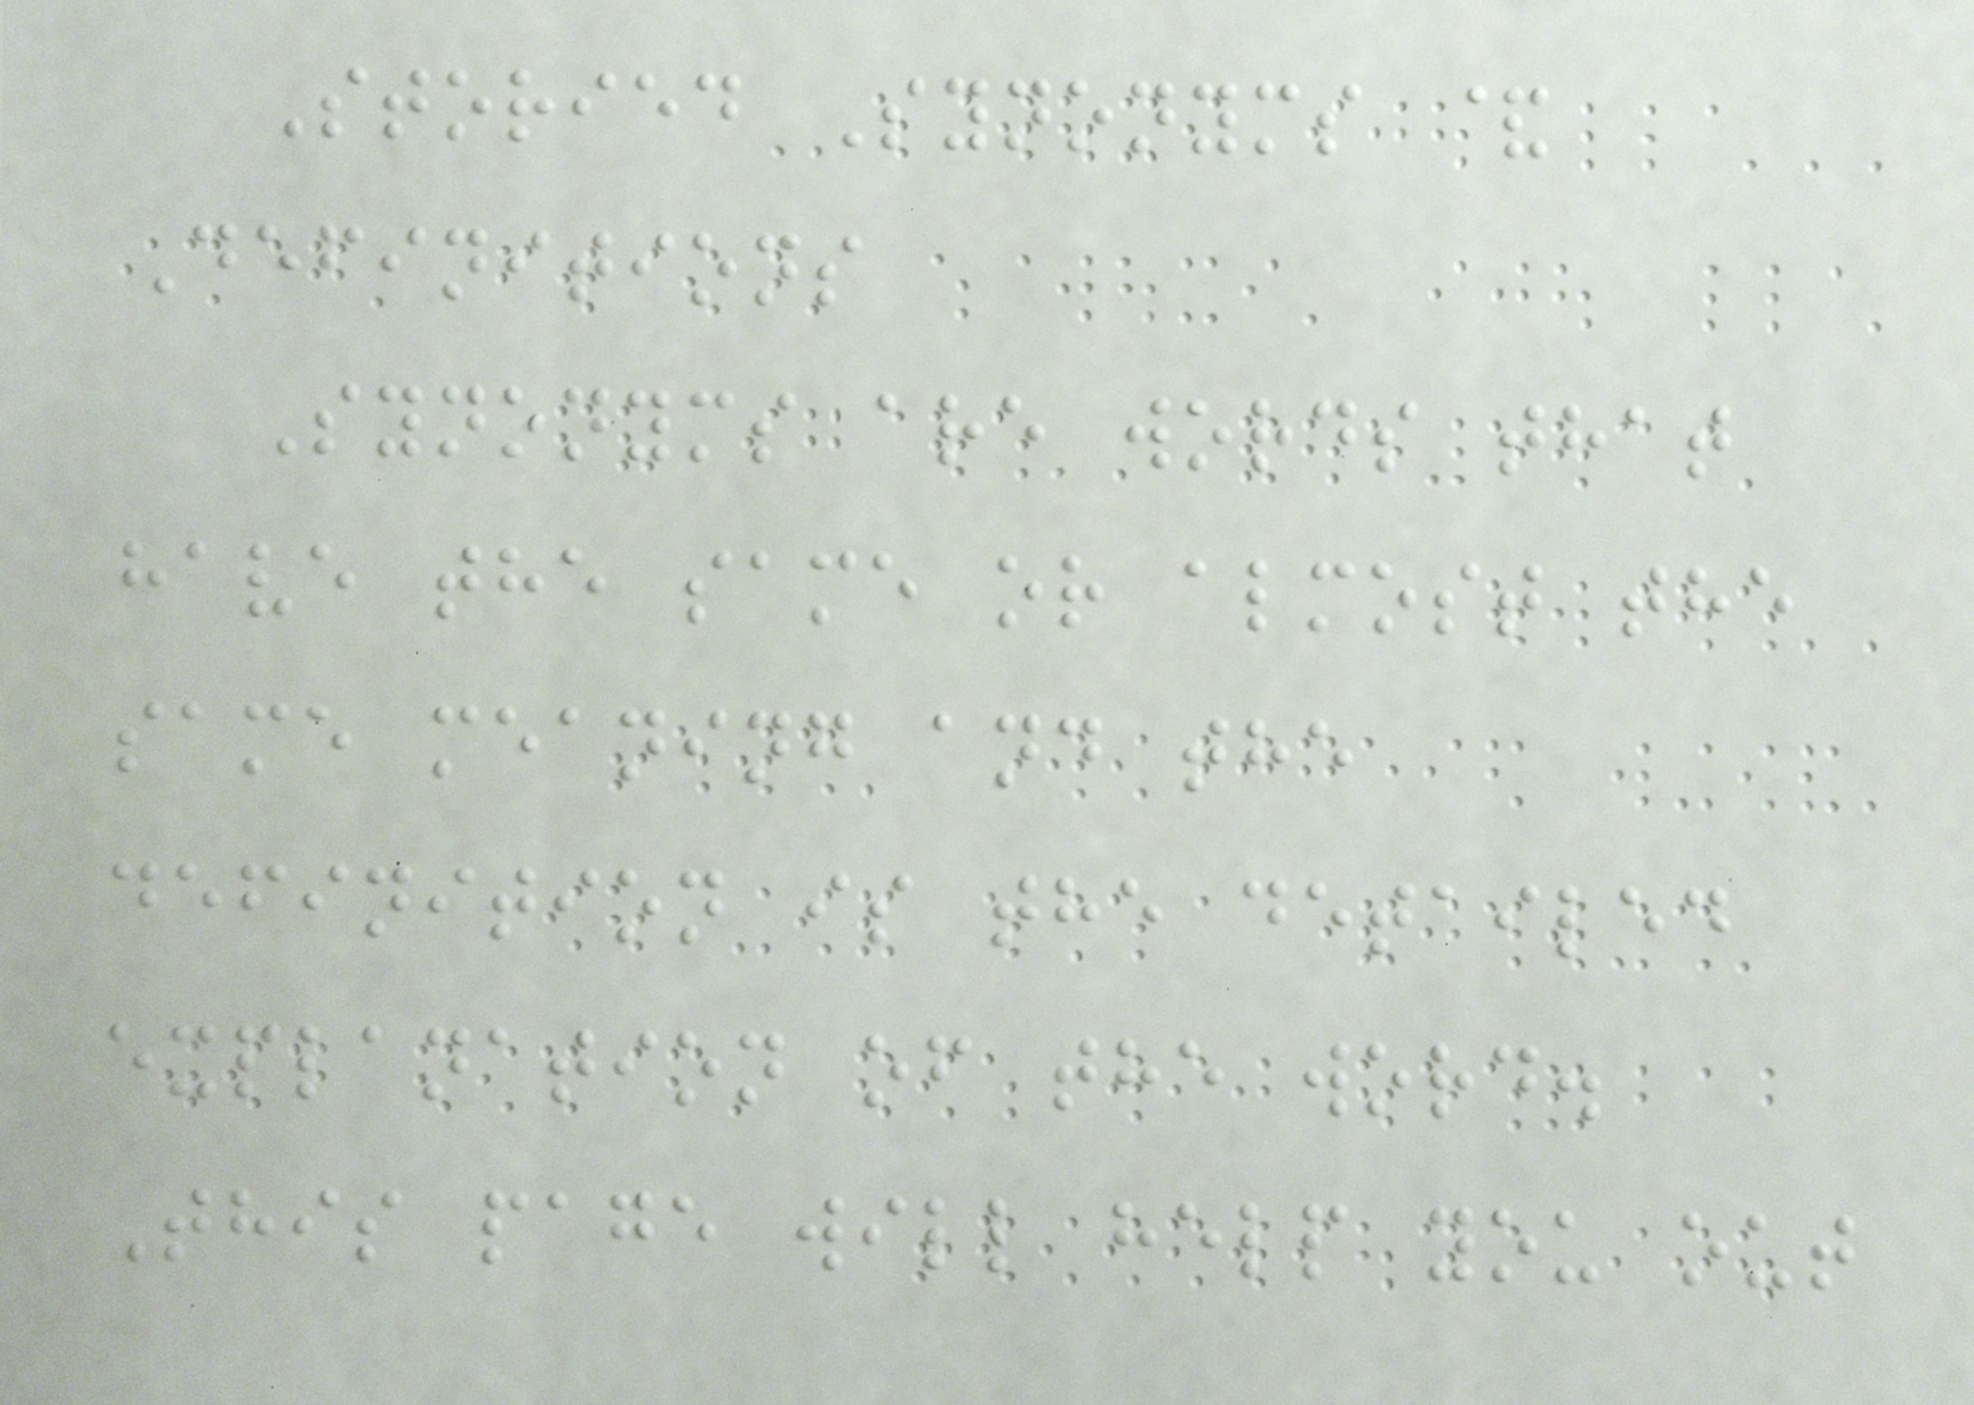Storied Synonyms &
Definitions
Synonyms are words that
have the same or almost the
same meaning and the
definition is the detailed
explanation of the word.
This page will help you out
